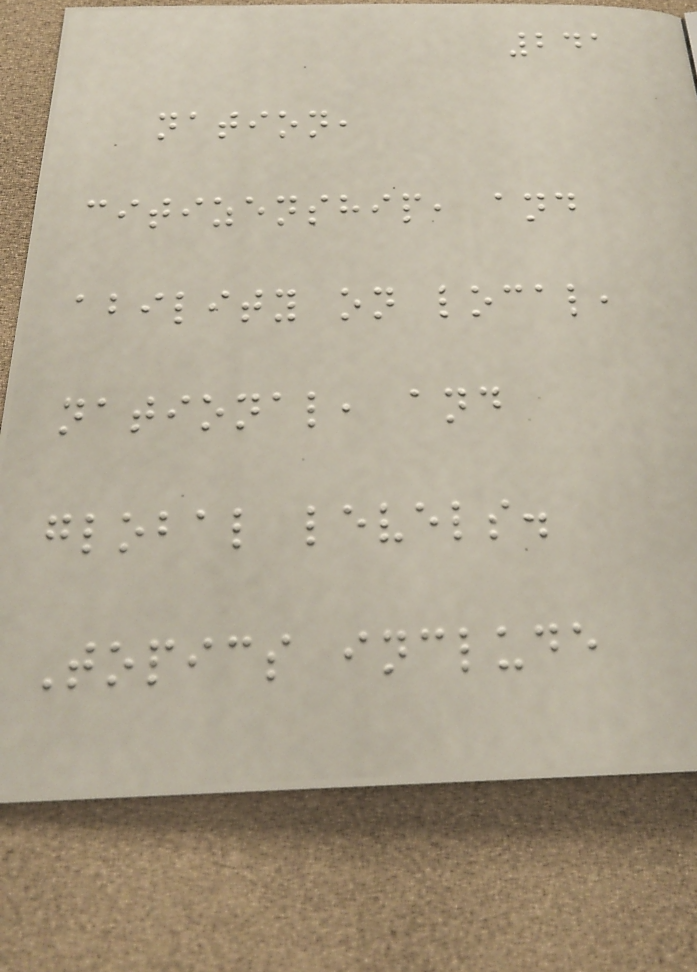241
nation,
citizenship, and
ability on local,
national, and
global levels.
Topics include
